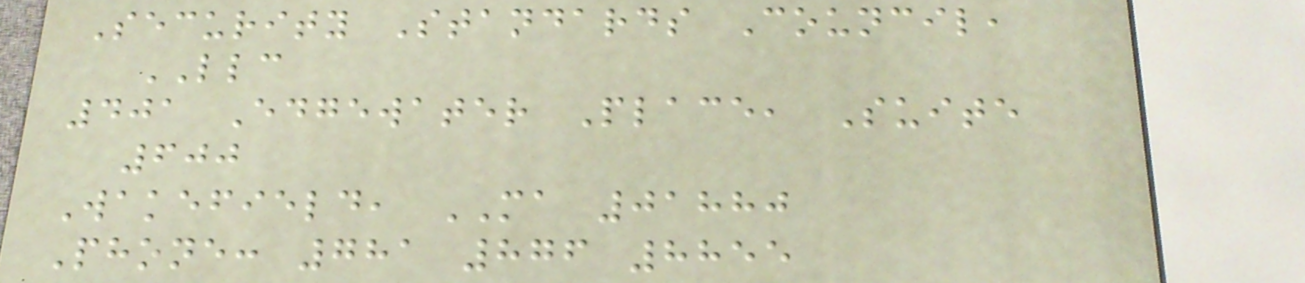Security Standards Council,
LLC
401 Edgewater Place, Suite
600
Wakefield, MA 01880
Phone: 781 876 8855
